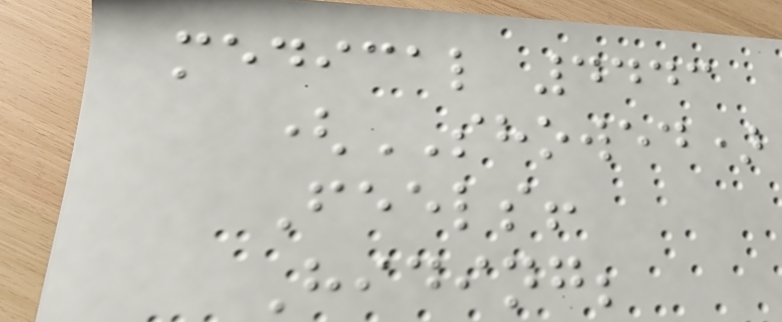medical 4443
(SHOWED)
Feels!
Hiding;
